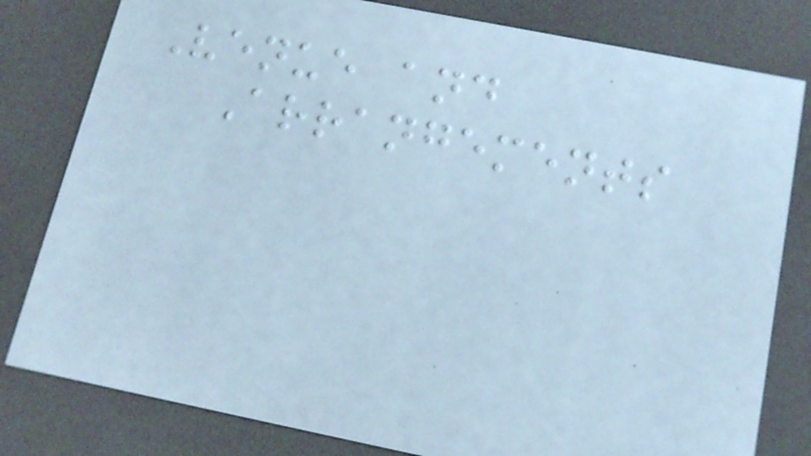Venue and
Arrangements
